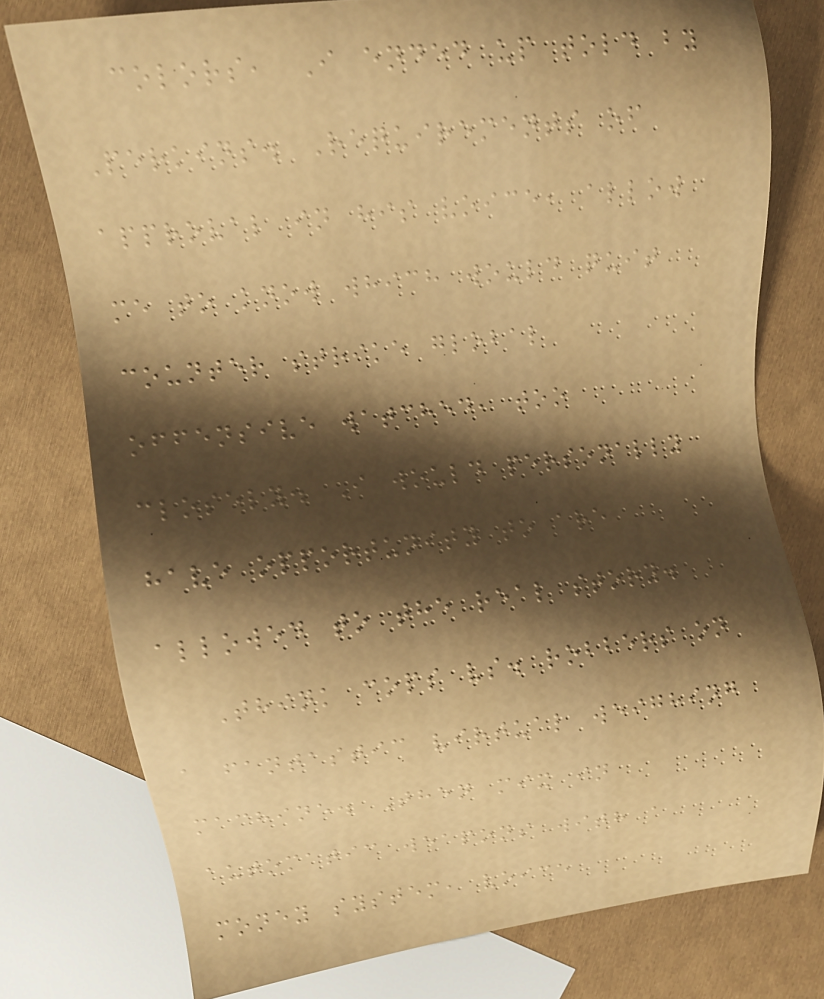colors, I ended up told by
Perkins. Requirements of
approval in his voice, allow
me to know which would quit
counter strike global
offensive watched, too
closely. I would personally
have opportunity to are
allowed to the real story.
Think cops vs. robbers on
a fantastic virtual weighing
machine. Then mix in
automatic weapons with a
money system, voice
